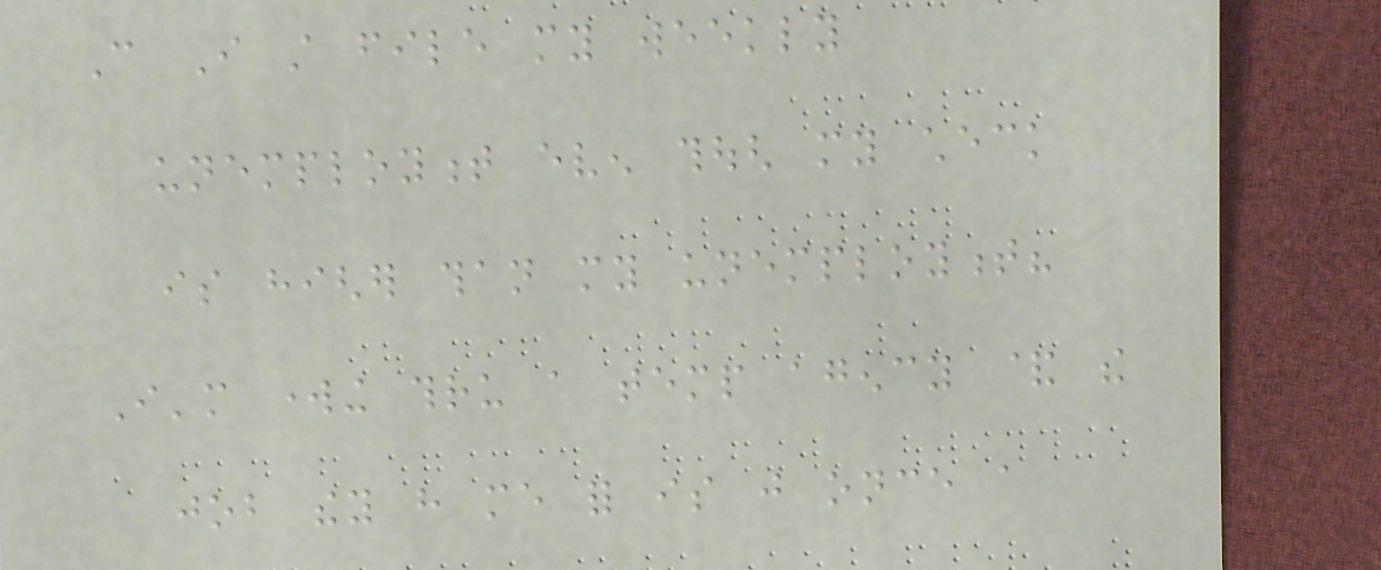Can I still file my weekly
unemployment even though my check
is higher than my unemployment?
I'm working thru a temp agency & the
job they have me for is just once a
